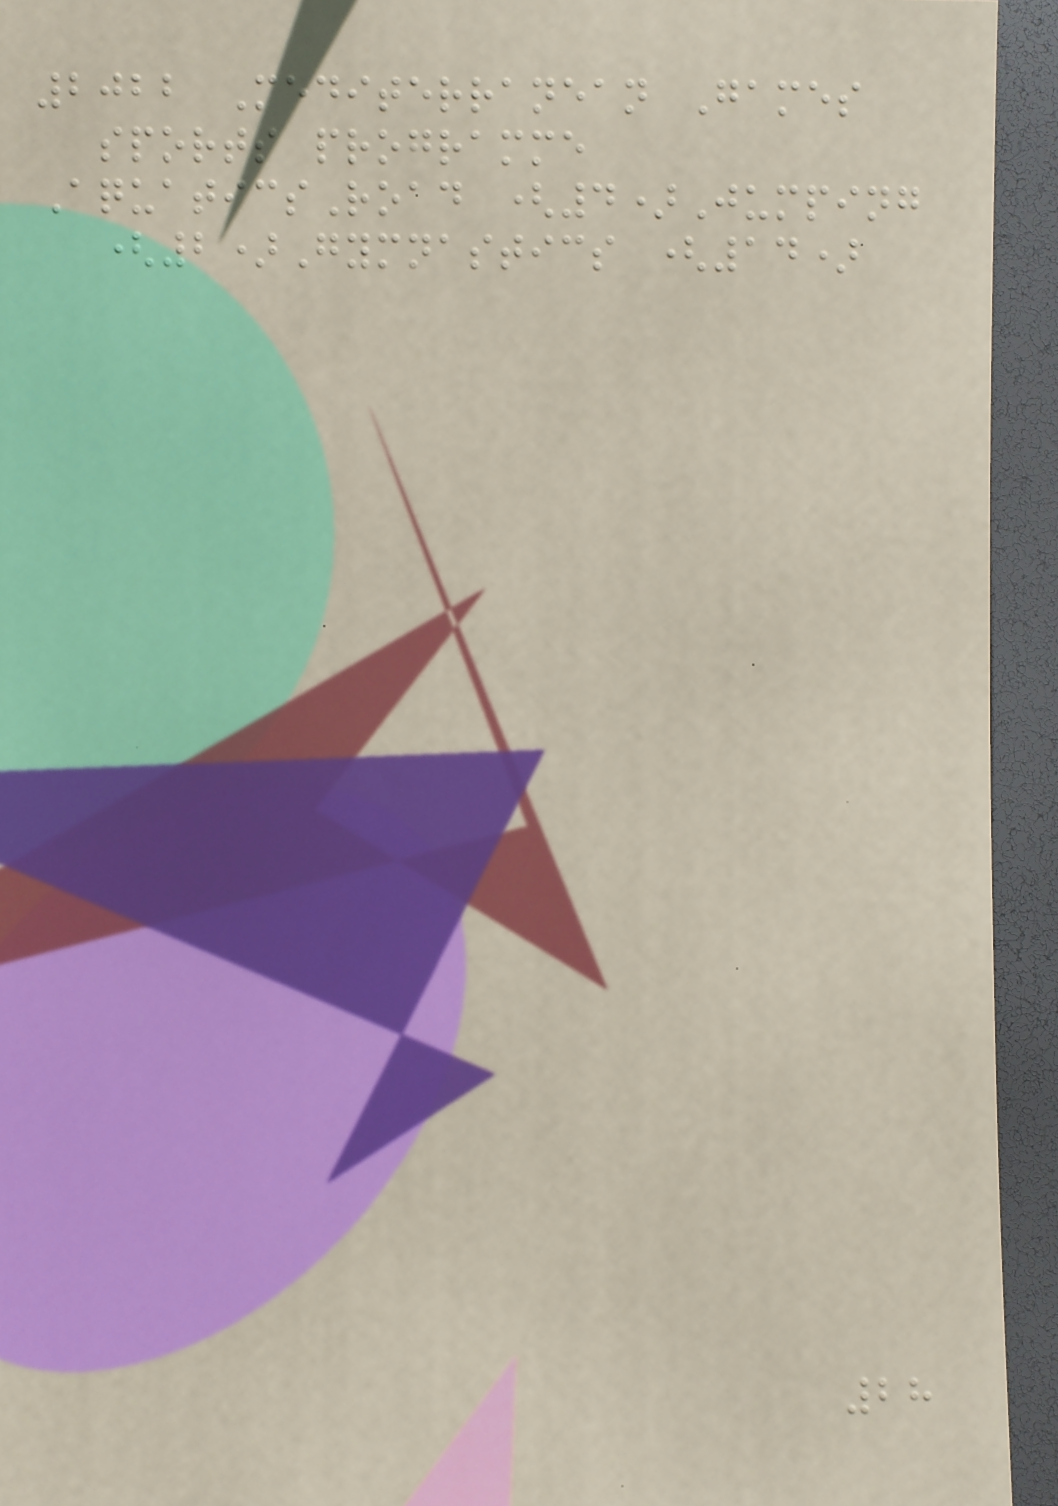2022 Mediterranean Games
sports programme
AquaticsRoad (4)Jumping
(2)Gymnastics (14)
28
